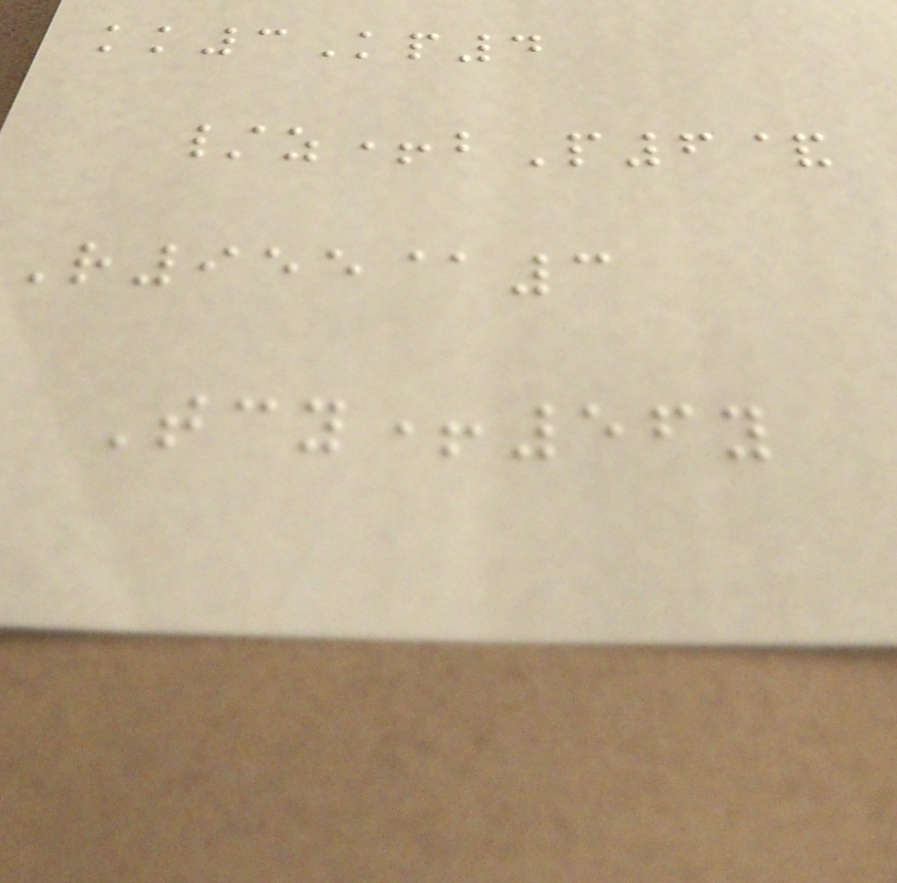kk3Kp4
/z+bP6&
R955@3
Tcy+56y
